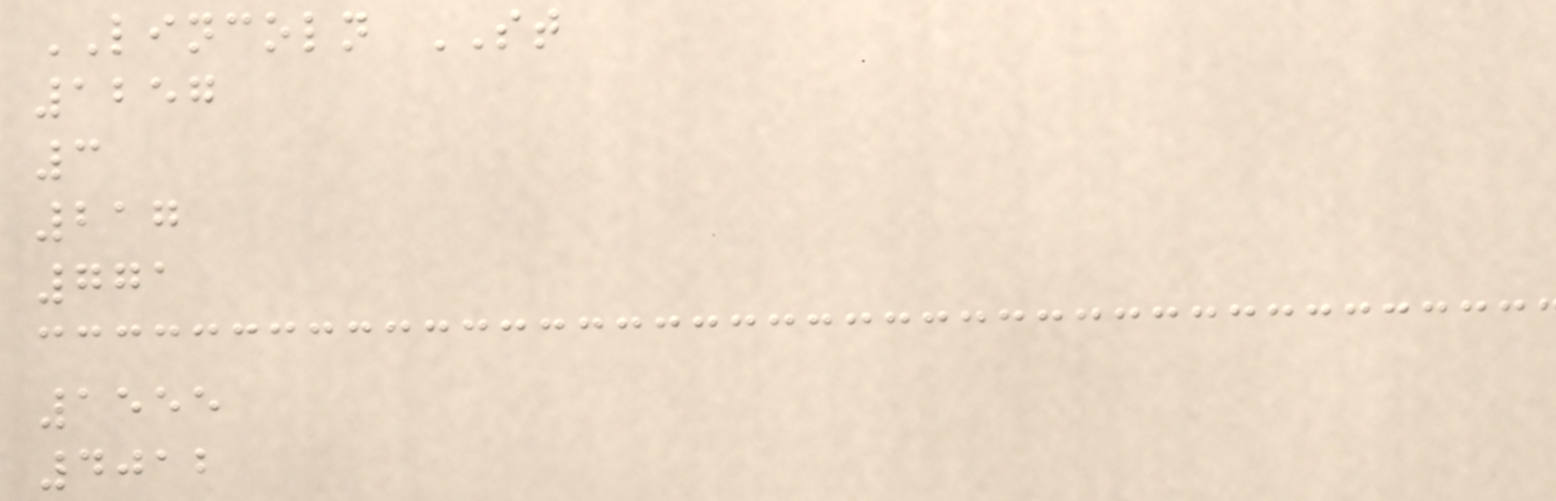LINCOLN ST
1257
3
217
771
1555
4012
